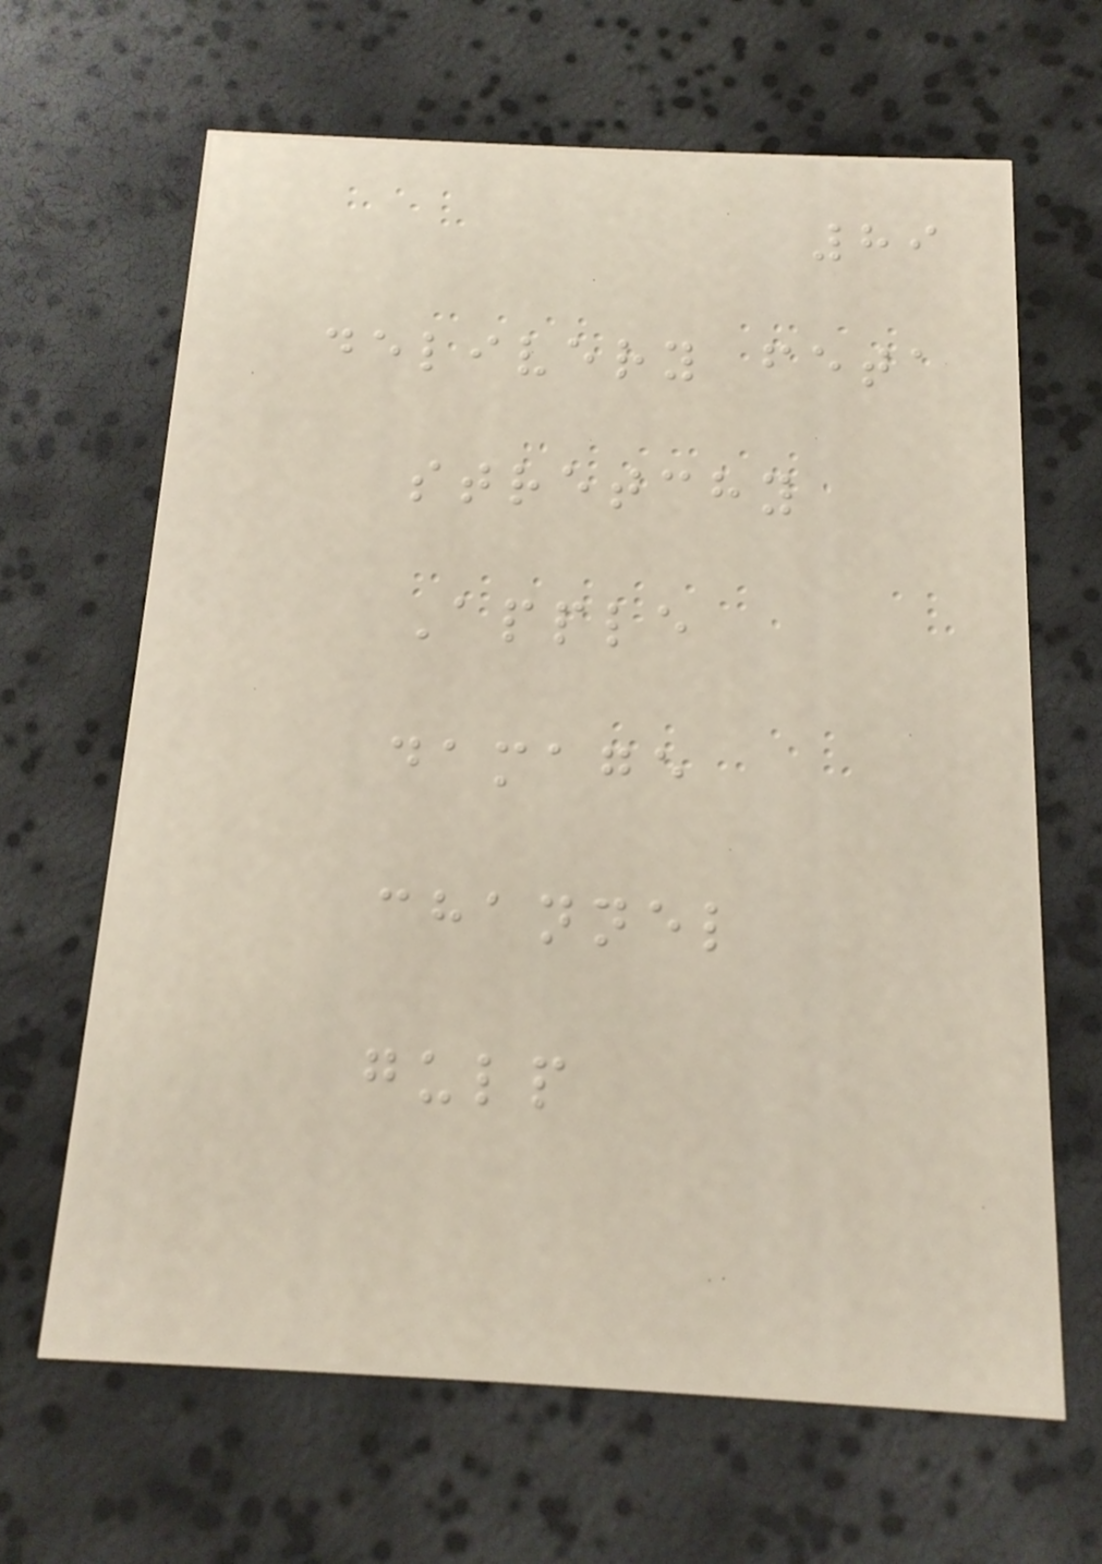89
delivery feta
stretchy
Apple
damage
channel
gulp
